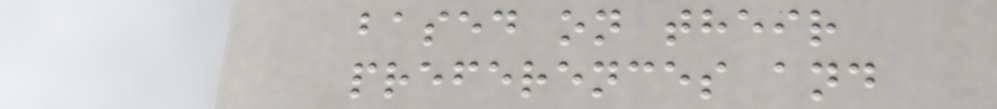based on their
preferences and
